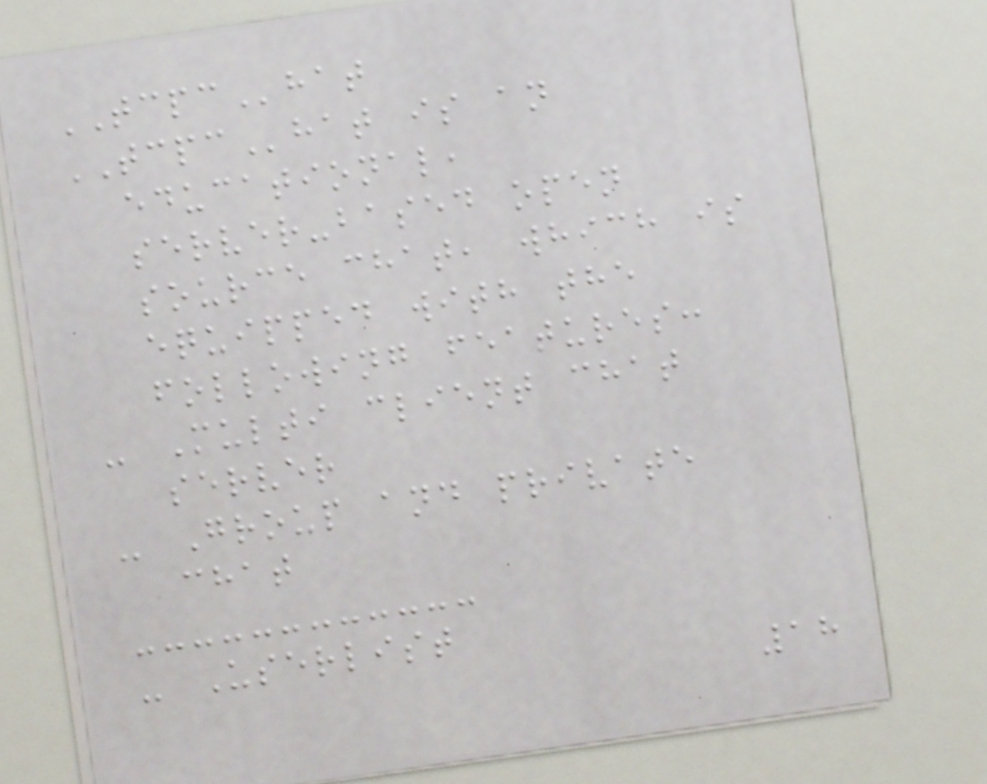TCPChat
TCPChat is an
educational,
server-based open
source chat, which is
equipped with the
following features:
- Multi client chat
server
- Group and private
chat
- Userlist
18
